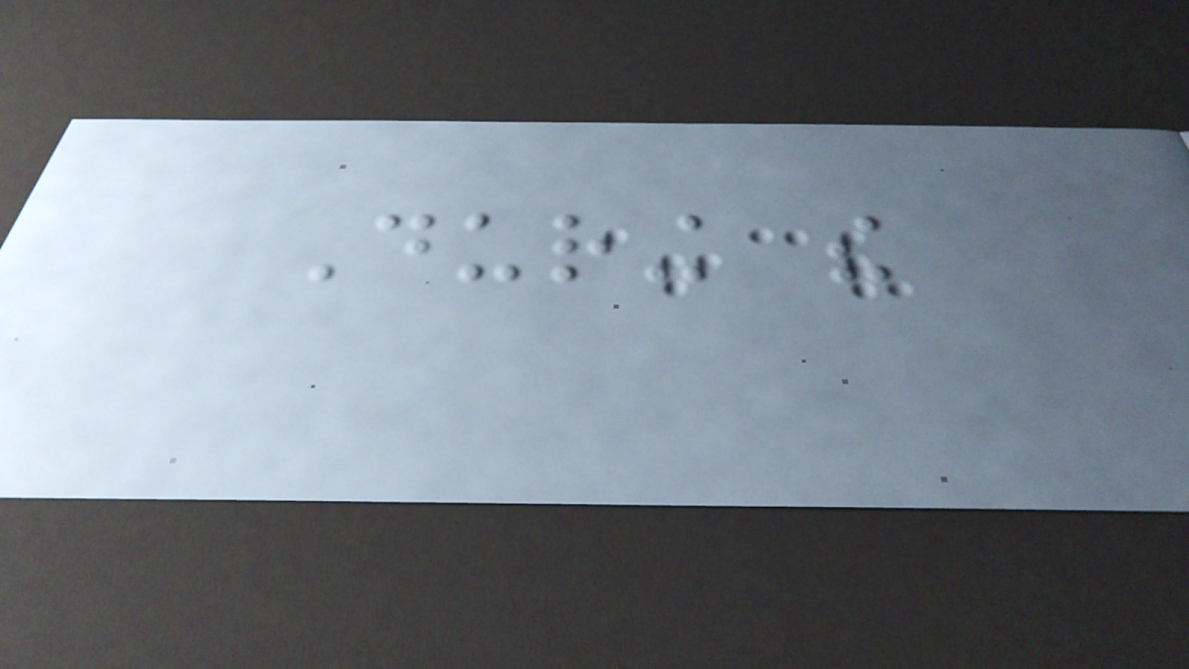During the
